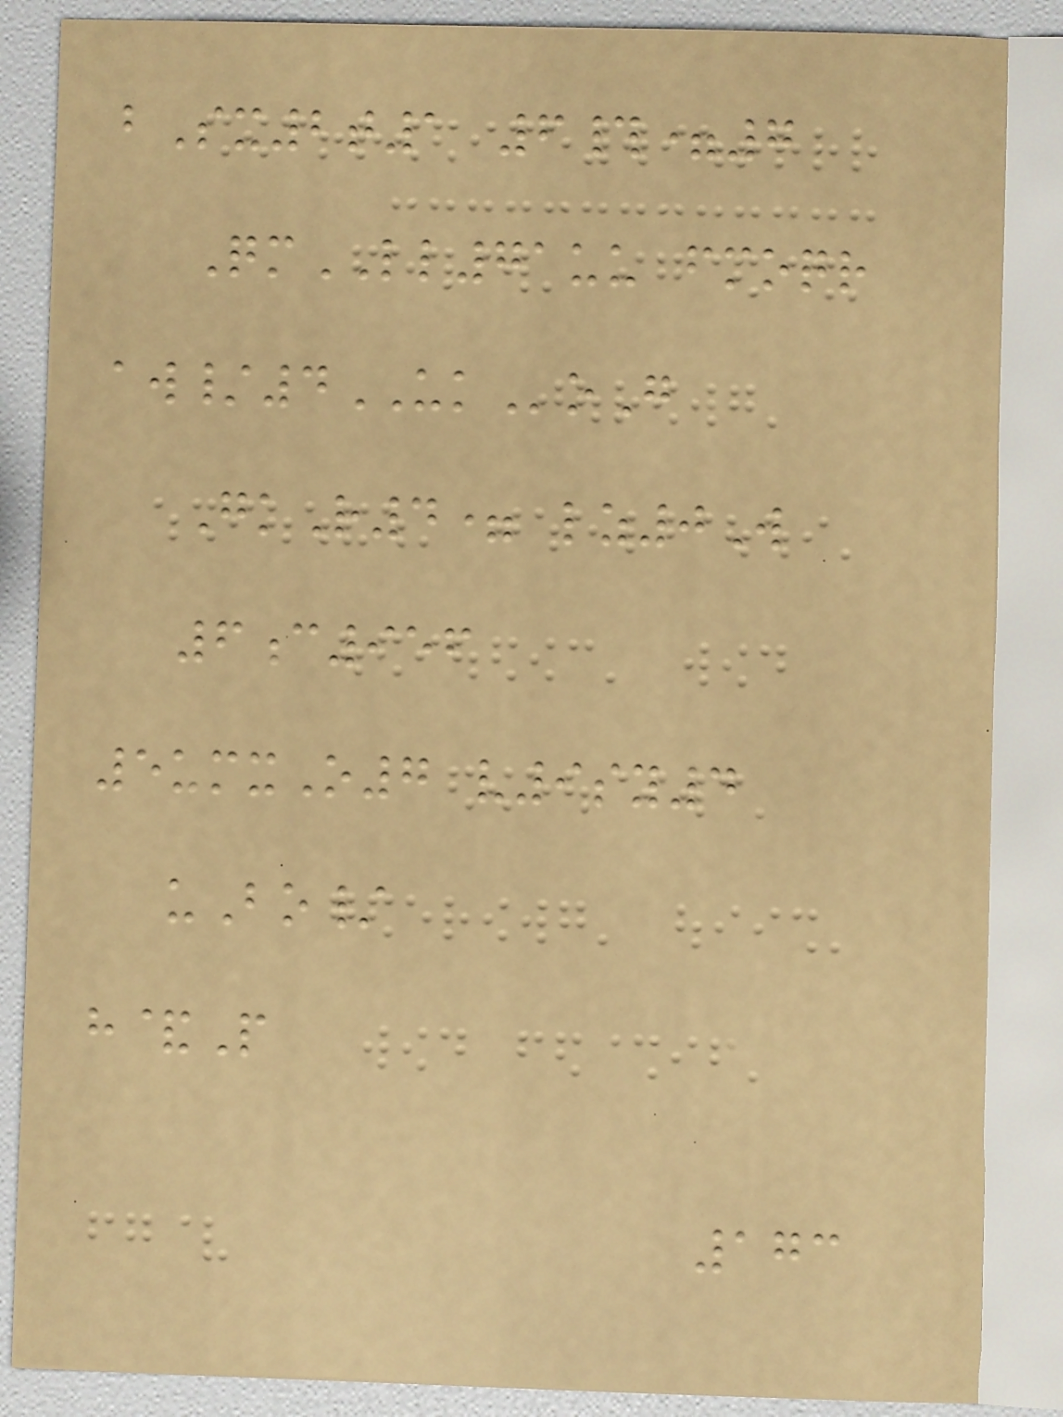bSx2t1 6#=7
QmLL71uu fmoqr
aw/4UKoG
GkR4= lz0W
6c956
5umxO7 v9sy4
uBo/
h&P
173
